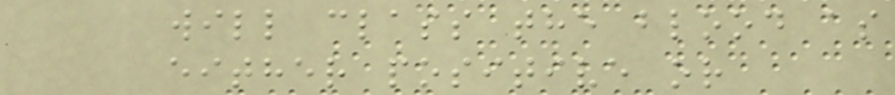will class the blood as
either positive or
